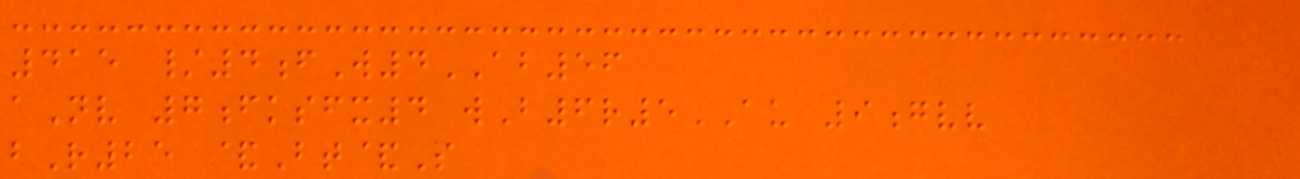415 /4fW4AB56
aNv 7fksfx4 wB6r5AU 9gvv
bR25 &Bt&S
